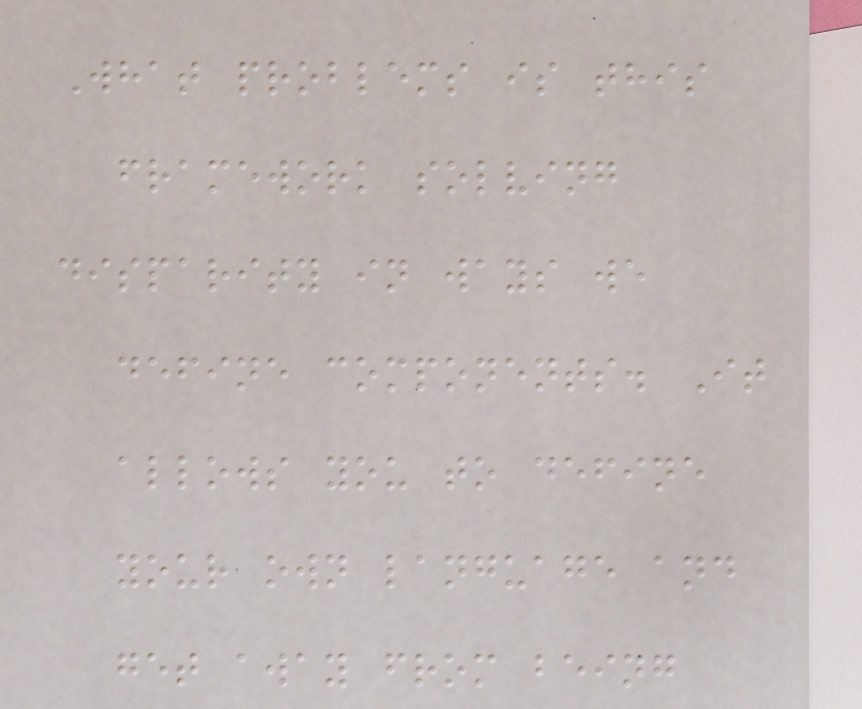What problems is this
framework solving
disparity in ways we
define components. It
allows you to define
your own language and
get away from being
